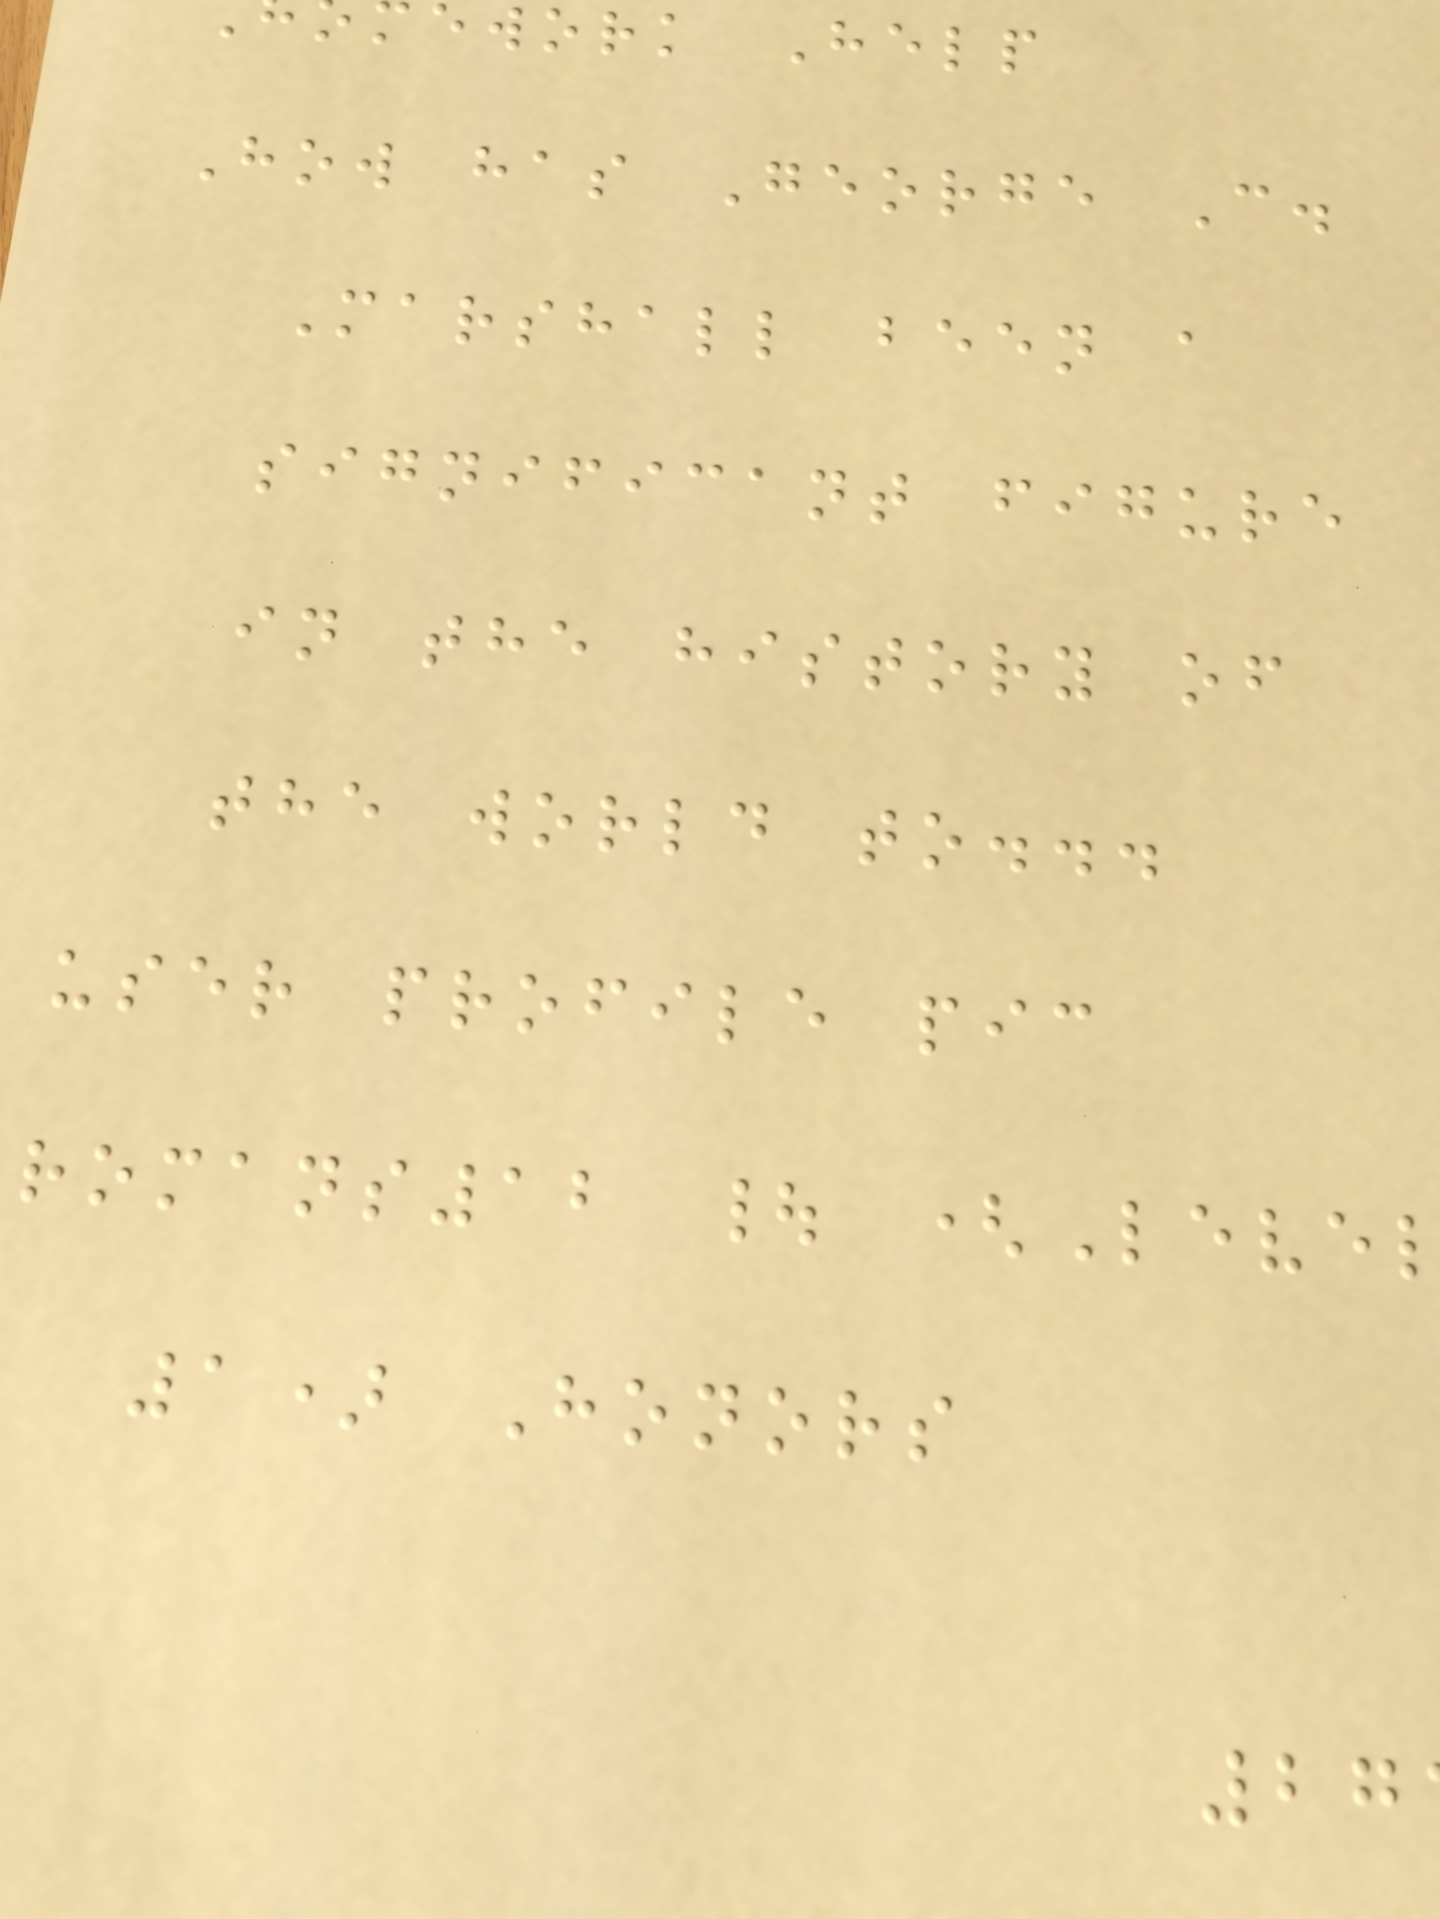ework Help
How has George C.
Marshall been a
significant figure
in the history of
the world to...
user profile pic
romans12 | (Leve
1) Honors
